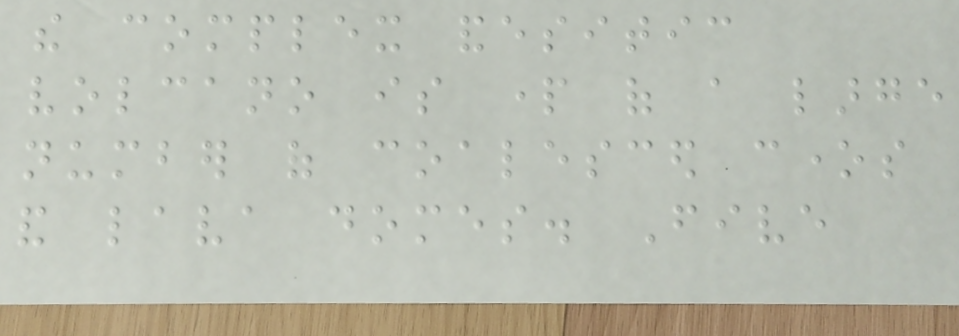the complex andesitic
volcano is part of a large
number of coalesced cones
and lava domes. Five
